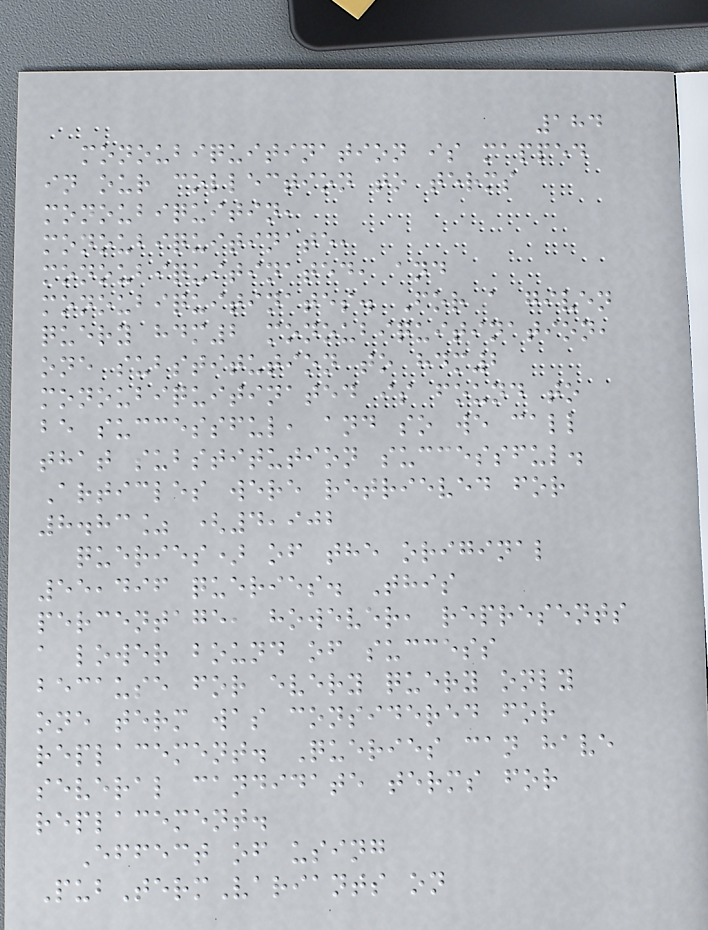184
monoubiquitination is mapped
in our collection to terms
monoubiquitin,
monoubiquitinate,
monoubiquitinated, and
monoubiquitinates. For a given
query hdm2 monoubiquitination,
one substitution to hdm2
monoubiquitinated is found to
be successful, and so we call
that substitution successful.
Articles were retrieved for
8.83% (4,902
queries) of the original
55,496 queries. This
percentage, however, represents
a lower bound of success
because for every query only
one term was considered for
replacement. Queries can have
several candidate terms for
replacement.
Effect of using
PubTermVariants on
